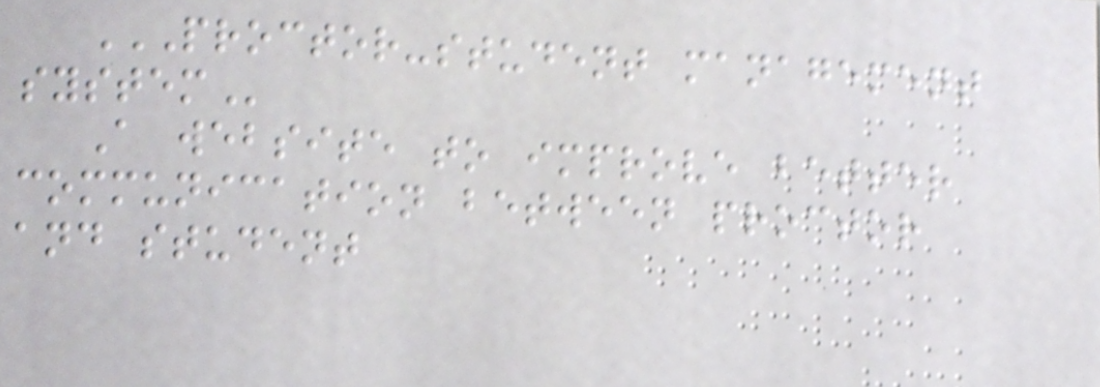PROCTOR-STUDENT MANAGEMENT
SYSTEM
A website to improve better
communication between proctor
and student
